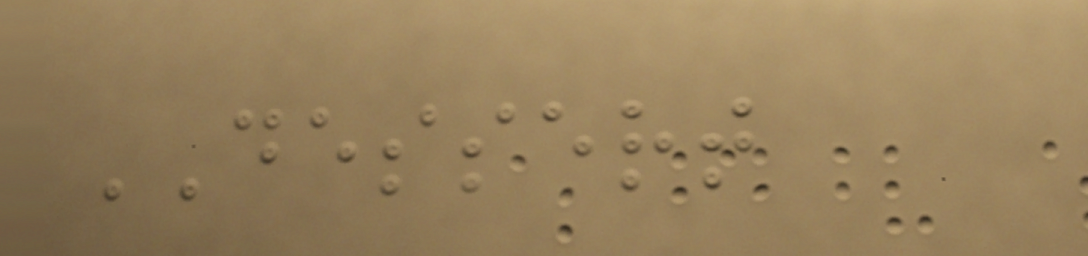DESSERT
